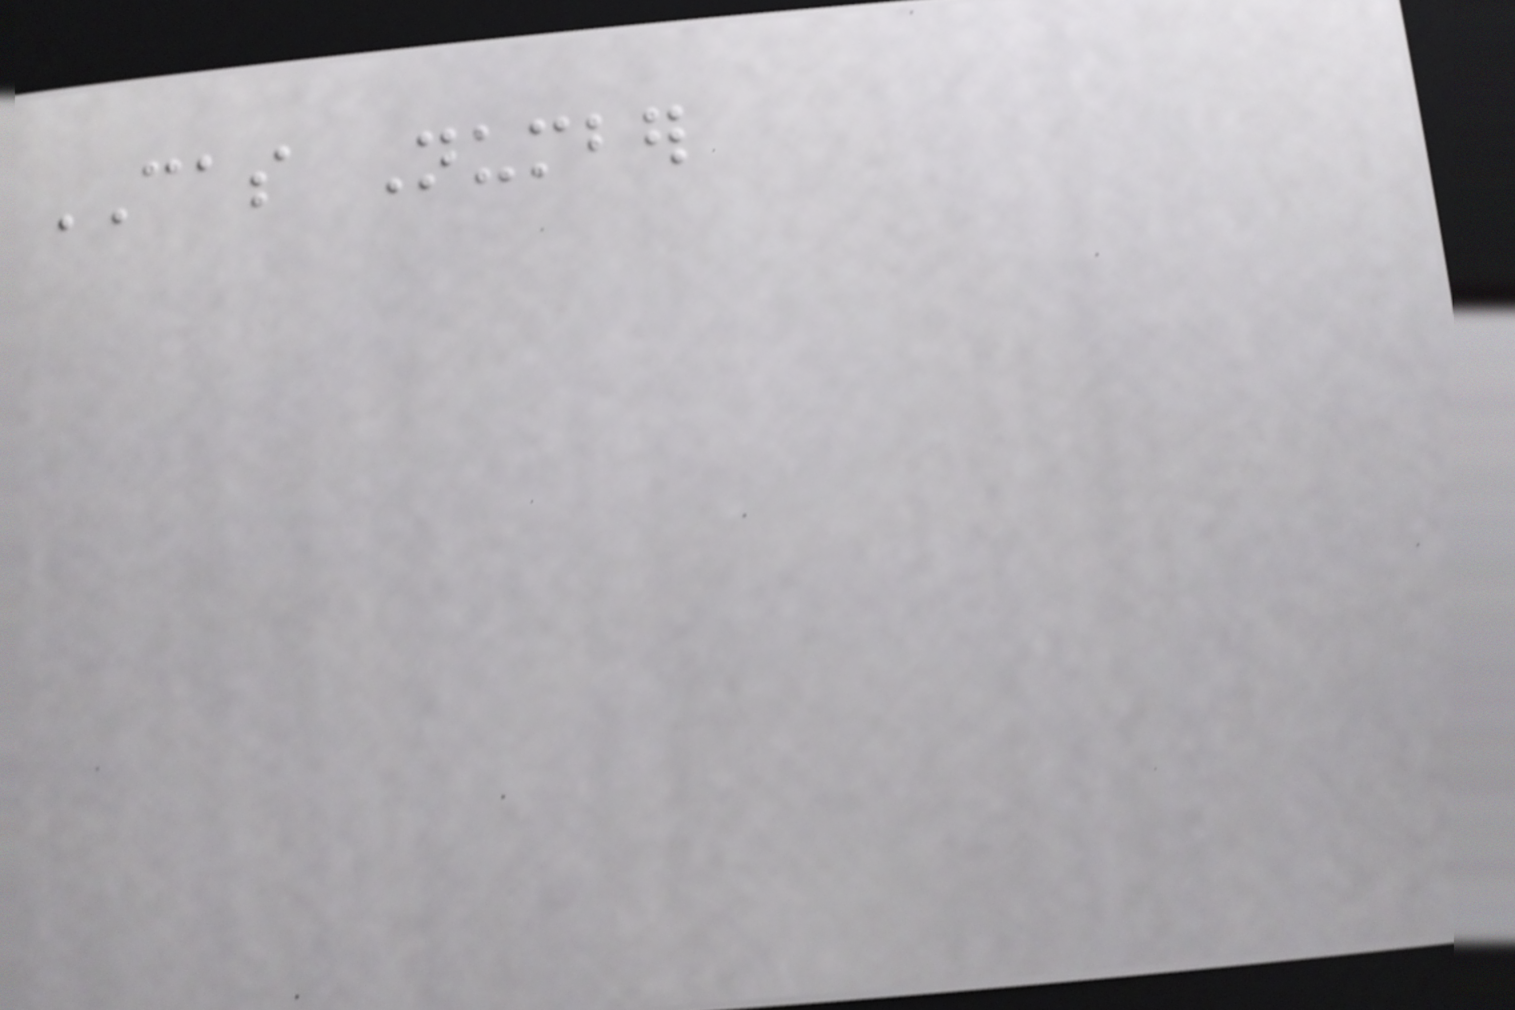CAS Number
